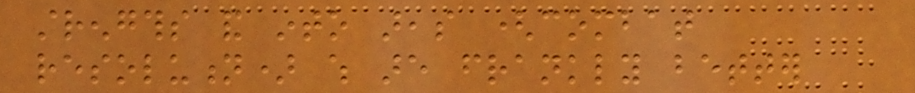strengths and into areas (combat
resolution) which are frankly better
